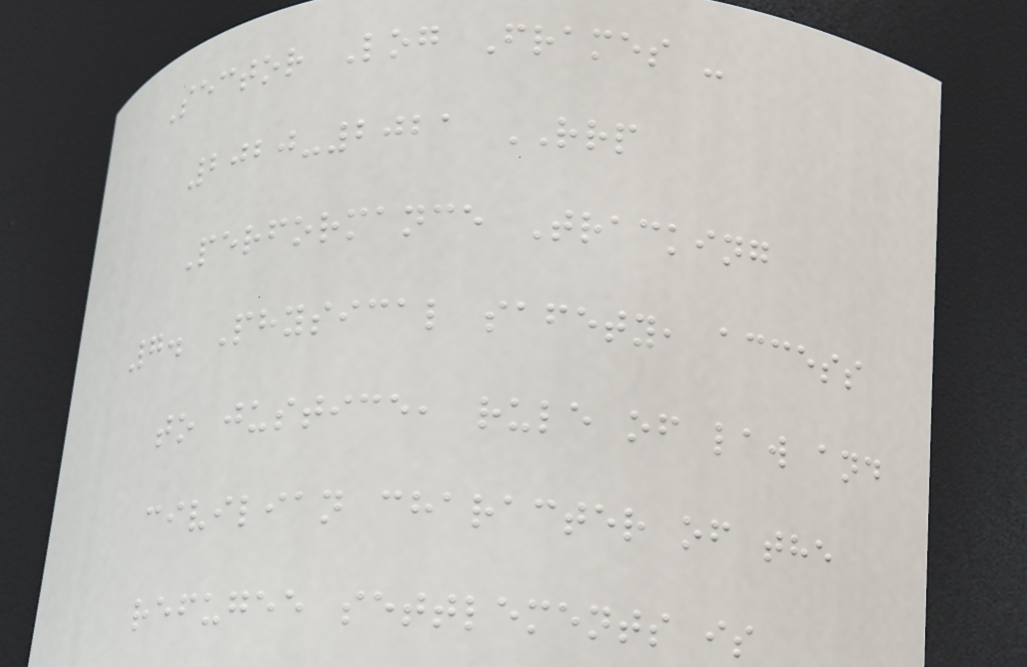Sector Log Frames -
2020-2021 RRP
Performance Tracking
7. Physical safety, access
to justice, rule of law and
civilian character of the
refugee settlements is
